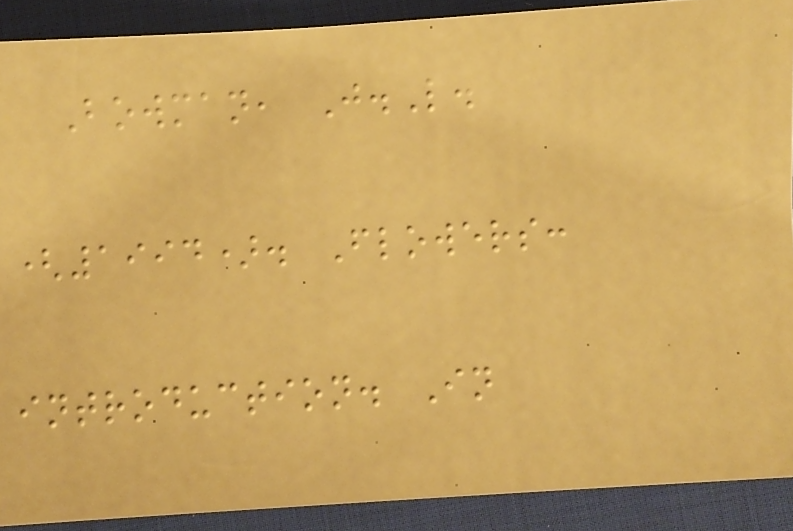Bowman, J.L.
(1994). Flowers:
introduction. In
